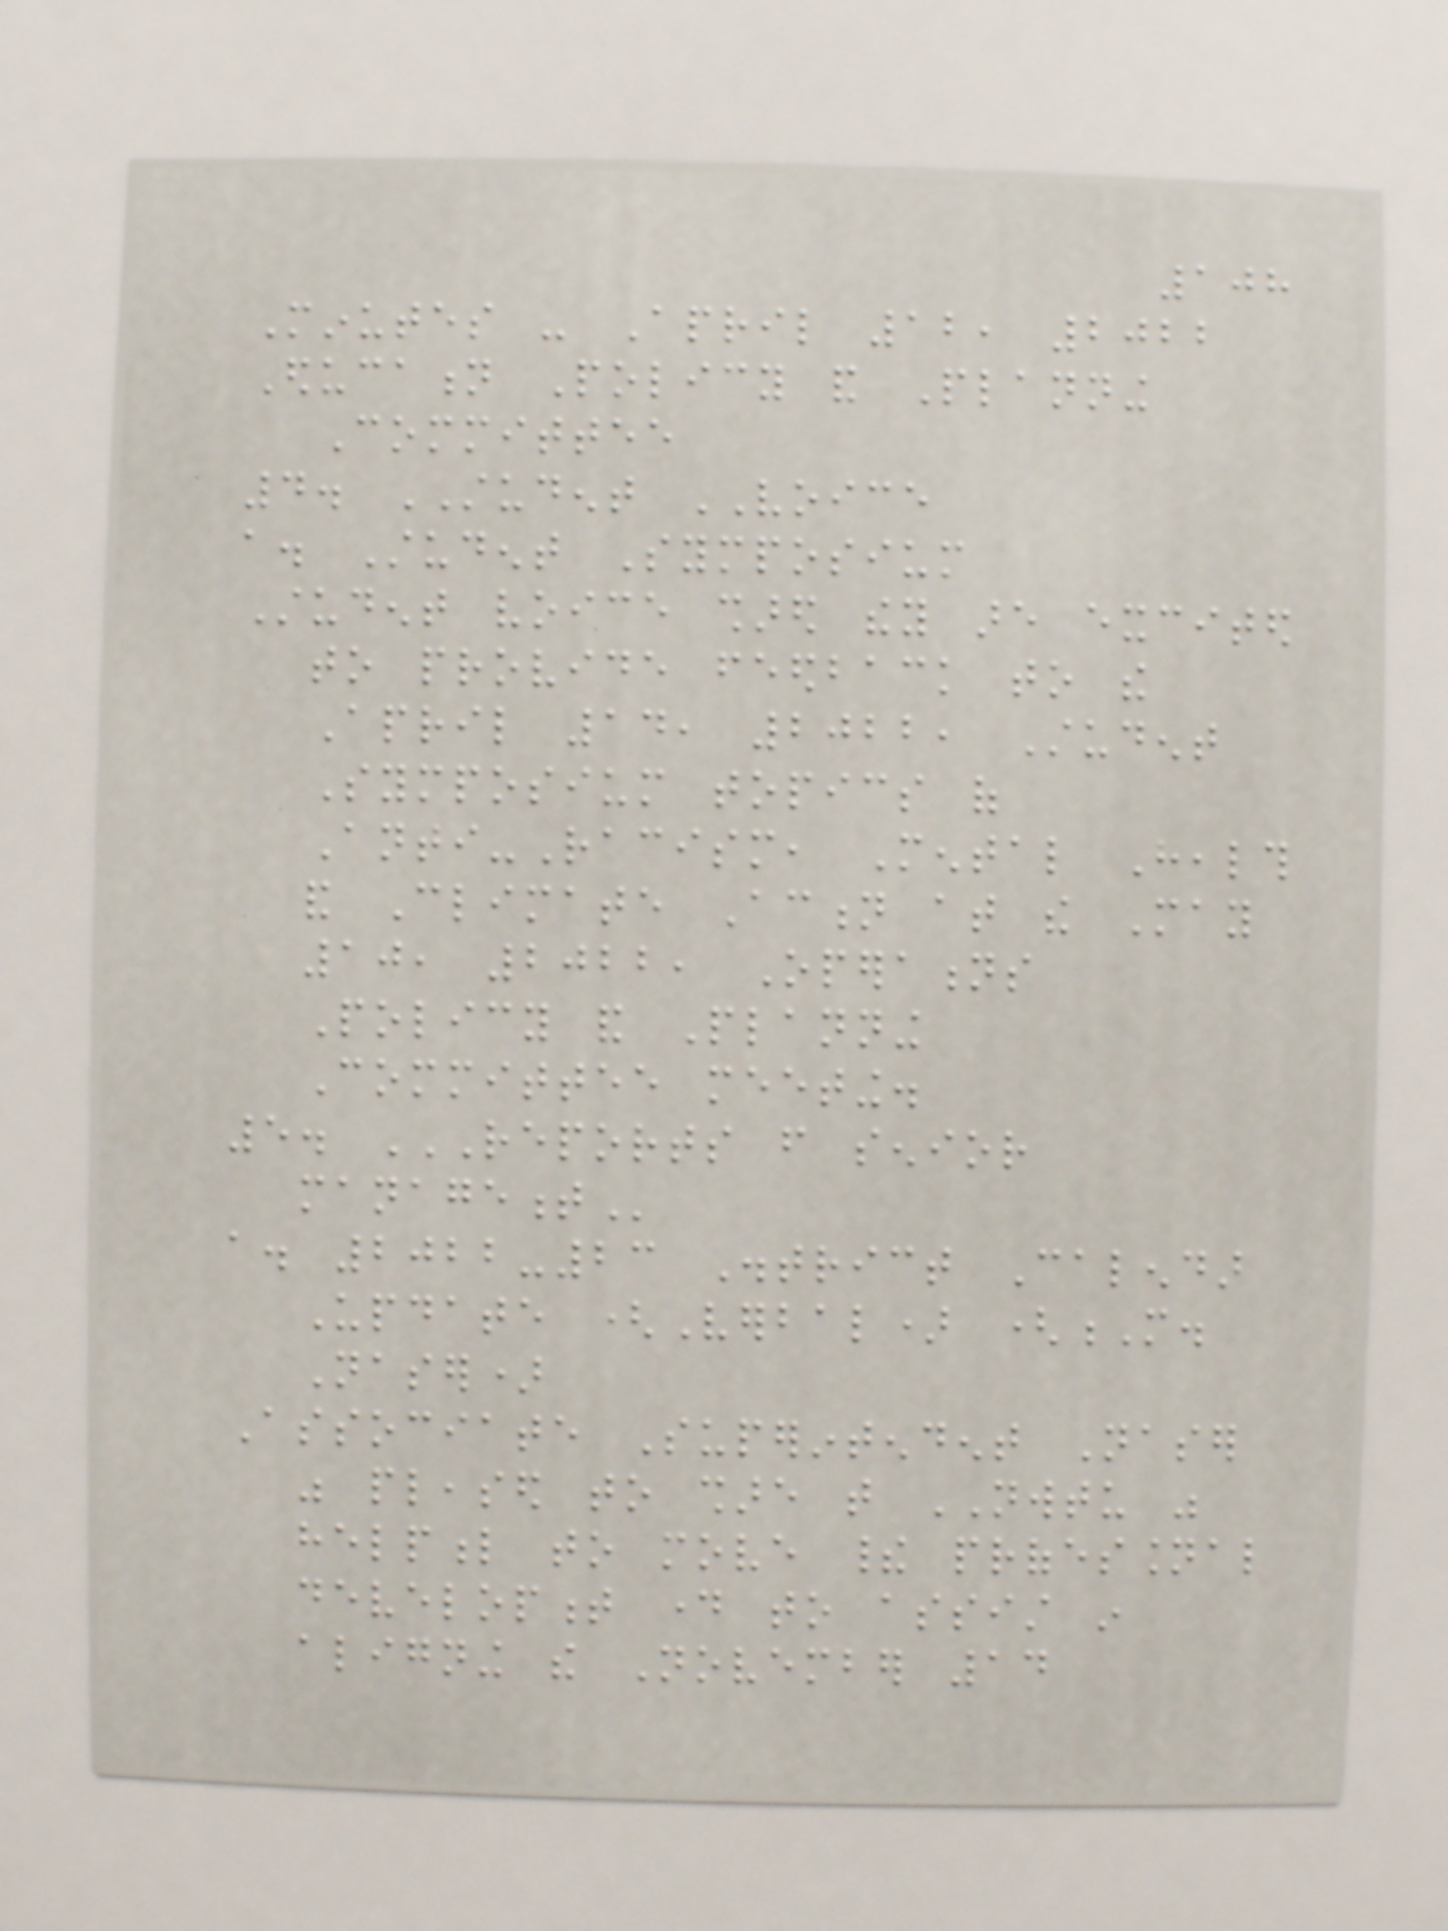108
Minutes - April 12, 2022
Education Policy and Planning
Committee
4. STUDENT VOICE
a. Student Symposium
Student voice shared they are excited
to provide feedback to the
April 14, 2022, Student
Symposium topics of
Anti-Racism, Mental Health
and Climate Action at the May
10, 2022, Operations
Policy and Planning
Committee meeting.
5. REPORTS FROM SENIOR
MANAGEMENT
a. 2022-23 District Calendar
Update (Verbal) (M.
Naser)
Associate Superintendent Naser
was pleased to share that NWTU was
helpful to move their professional
development day to assist in
aligning the November 14
